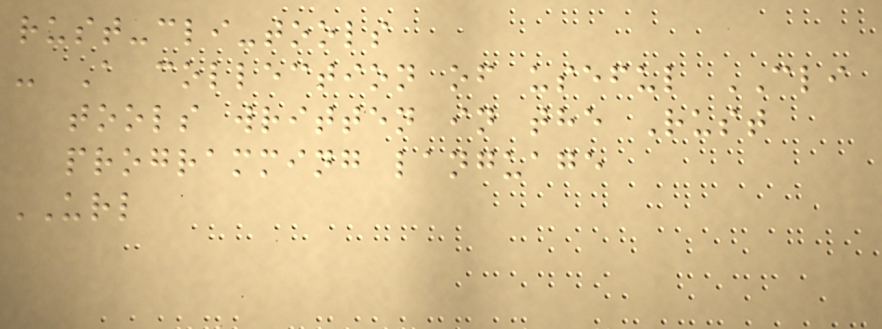rust-cli-tools
- A collection of useful CLI
tools written in the Rust
programming language
URL
